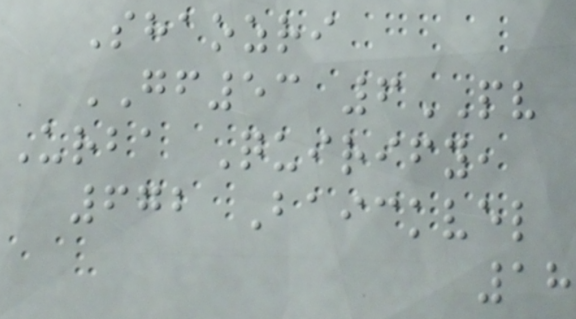Shaozri
GF53 6PV
Urba Quirify,
672 Baickvel
18
